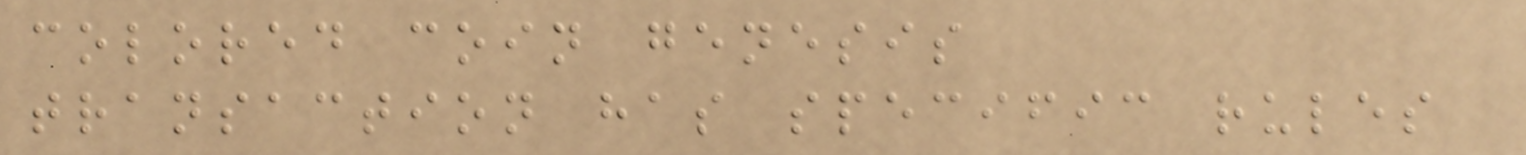colored coin genesis
transaction has specific rules
